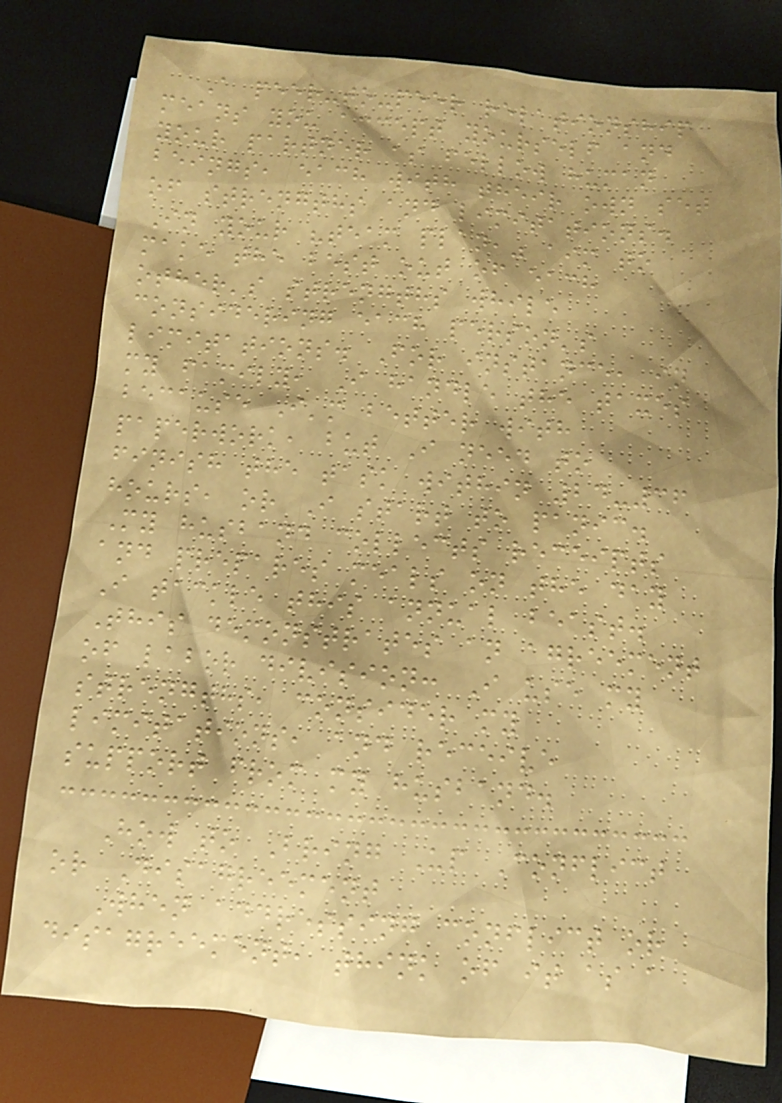A peer-to-peer relationship
means you accept yourself and
your partner as fellow human
beings, each with their own set
of strengths and limitations.
In your "team plan," aim to
make the best out of each
other's strengths while
considering each person's
limitations. For instance, in
my family, I handle the taxes
because I'm better with
paperwork, but I need to
finish the task within 24-36
hours, or I start to panic.
My husband collects receipts
and prepares meals on the day
I tackle this annual beast.
This demonstrates an agreement
of labor division: I use my
strengths, consider my
limitations, and receive
support from my husband.
How to Bring Up Conflict
or Disagreement
When addressing conflict or
disagreement, think of it as a
